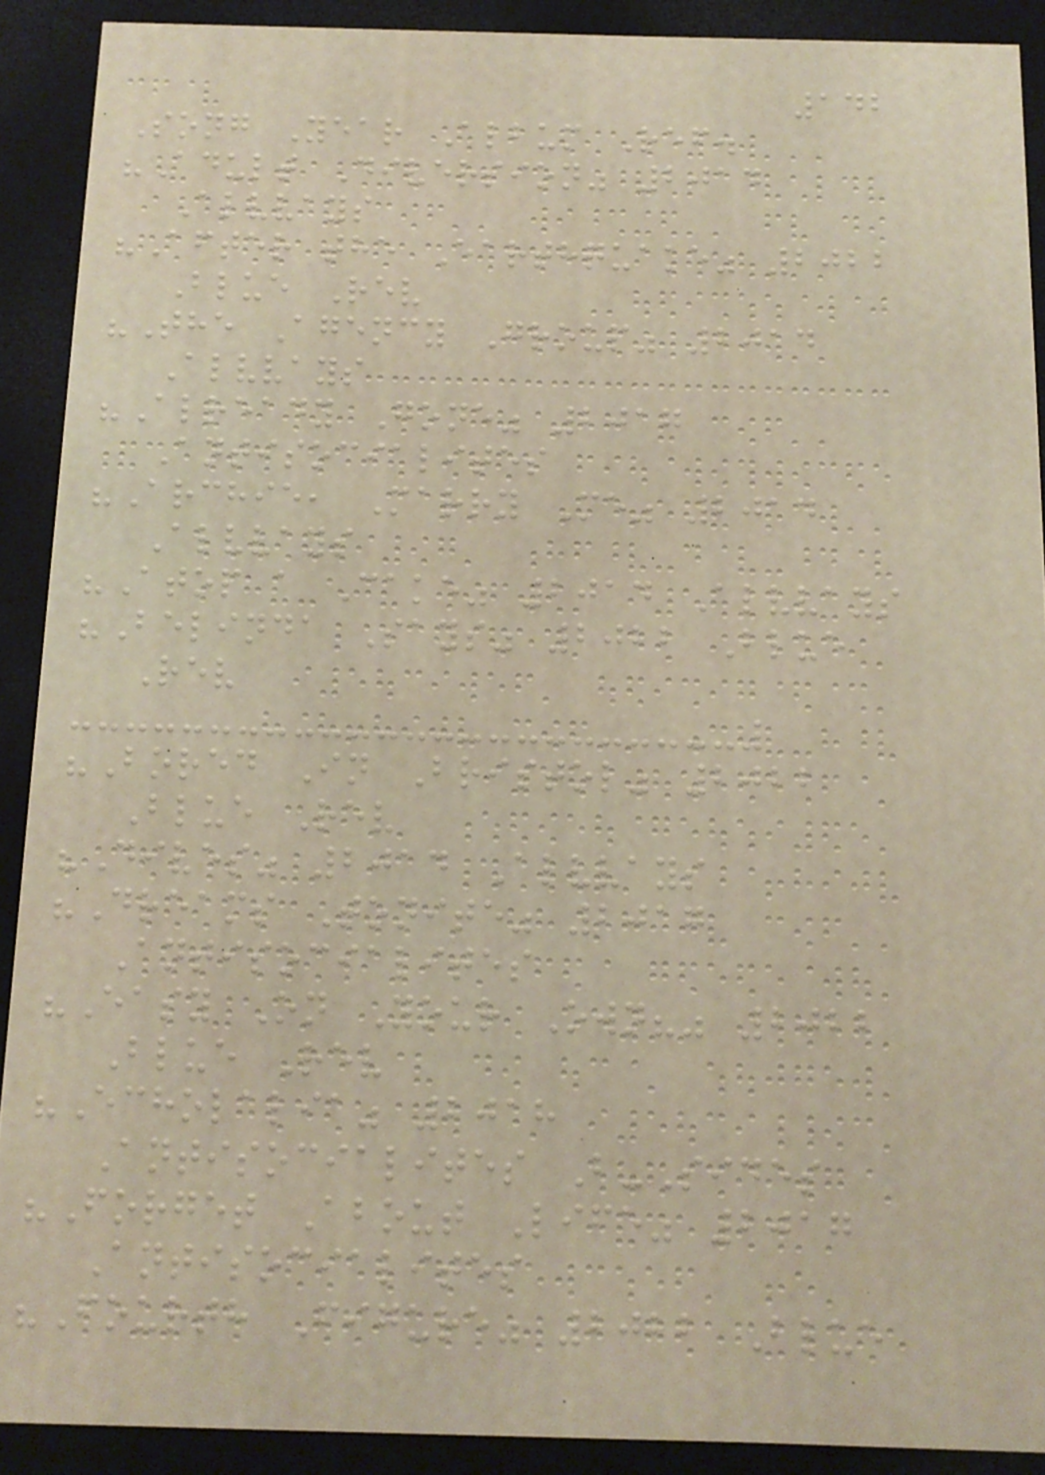142
Song Year Album Ref.
"Adult Diversion" 2014
Alvvays
"After the Earthquake" 2022
Blue Rev
"The Agency Group" 2014
Alvvays
"Already Gone" 2017
Antisocialites
"Archie, Marry Me" 2014
Alvvays
"Atop a Cake" 2014 Alvvays
"Belinda Says" 2022 Blue
Rev
"Bored In Bristol" 2022
Blue Rev
"Dives" 2014 Alvvays
"Dreams Tonite" 2017
Antisocialites
"Easy On Your Own?" 2022
Blue Rev
"Echolalia" 2018
Antisocialites B-Sides
"Forget About Life" 2017
Antisocialites
"Fourth Figure" 2022 Blue
